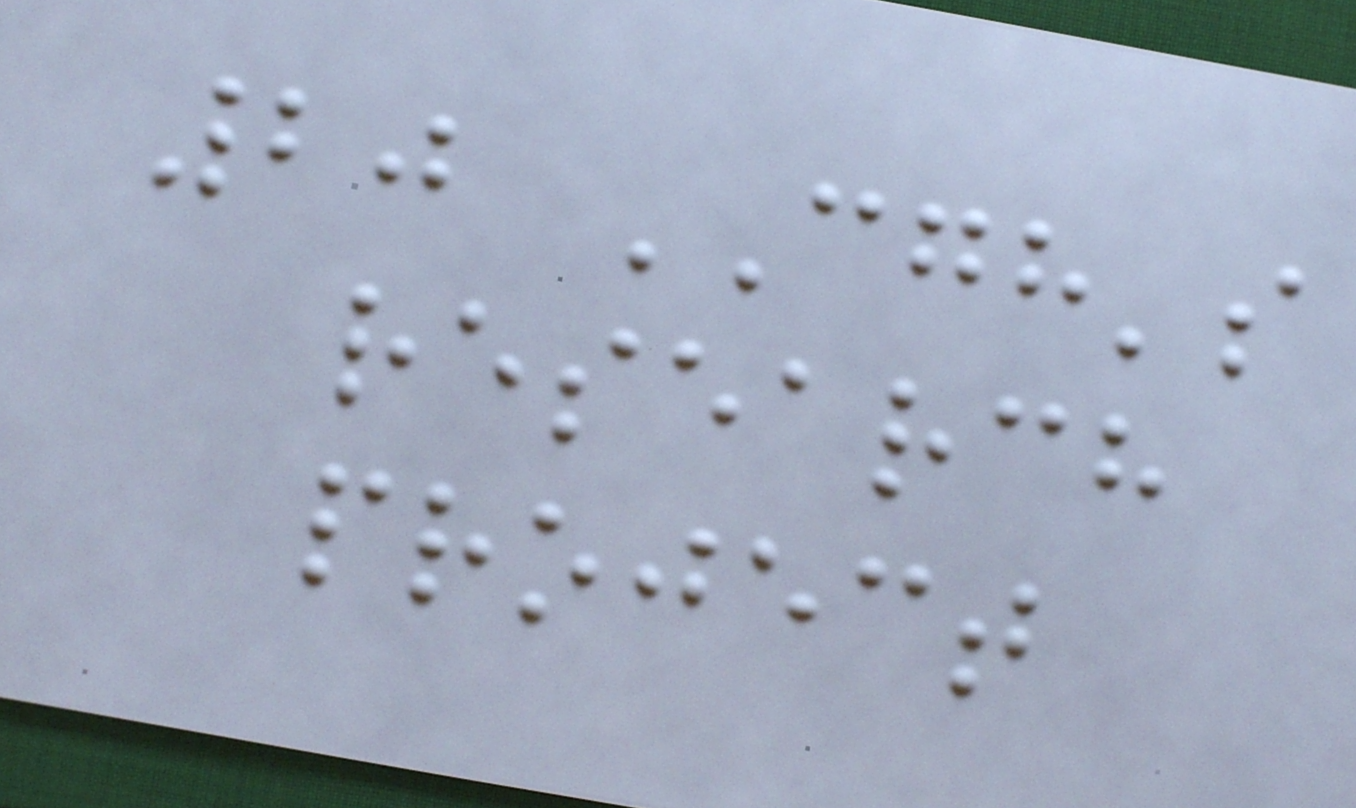20 CGH's
research
project
